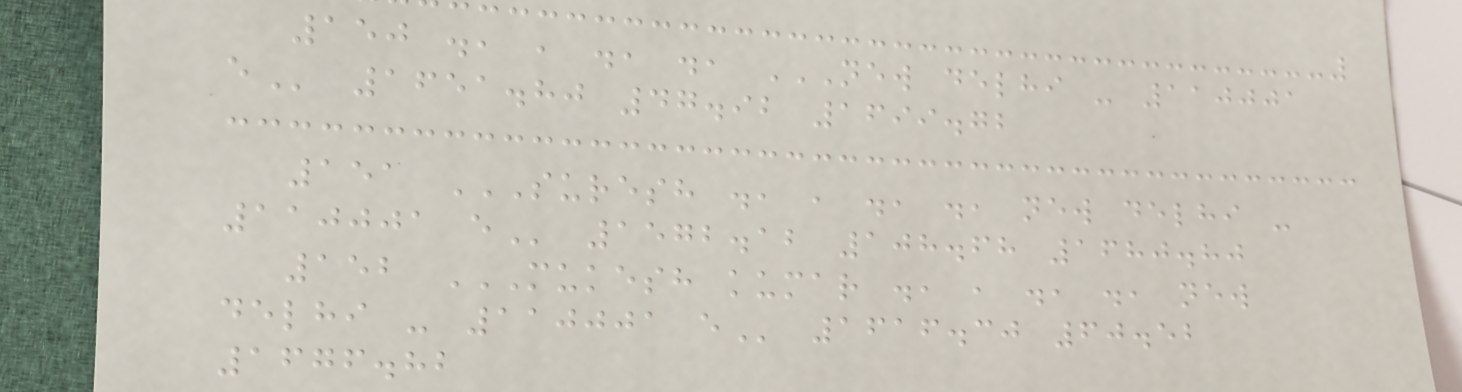150 ., , ., ., NEW DELHI - 110001
E 1651.80 47.92 1699.72
151 SURESH ., , ., ., NEW DELHI -
110001 E 1572.12 108.68 1680.80
152 MUKESH KUMAR ., , ., ., NEW
DELHI - 110001 E 1616.30 60.52
1676.82
